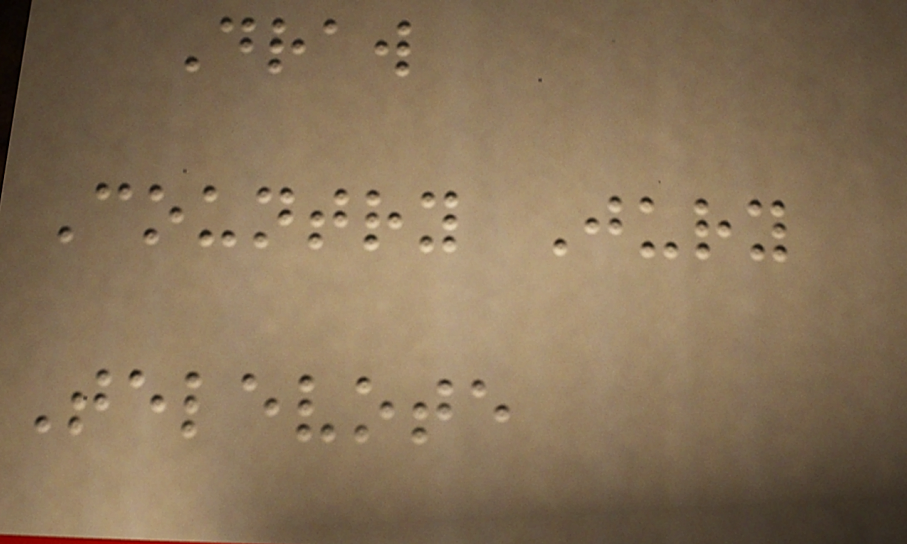Draw
Country Jury
Televote
